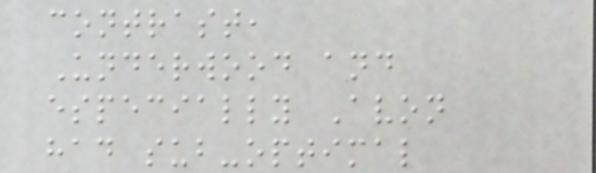contrast,
Underwood and
especially Avon
had sub-optimal
